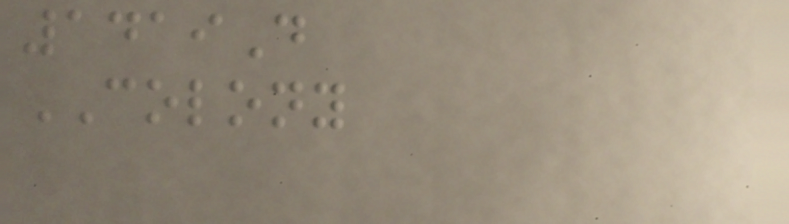1419D
COLONY
